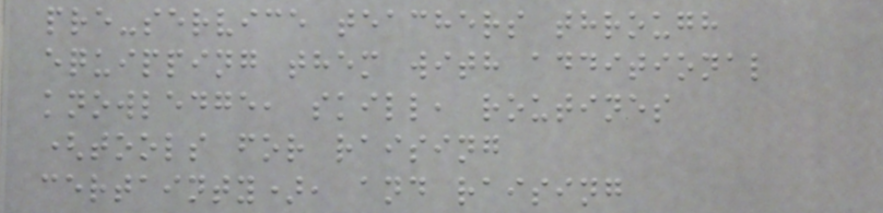pre-service teachers through
equipping them with additional
knowledge, skill, routines
(tools for raising
certainty), and raising
